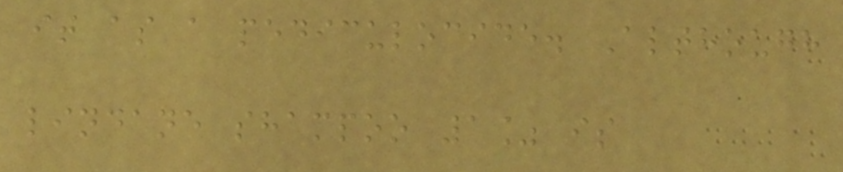it as a pediculocide. Although
lindane shampoo 1% is
